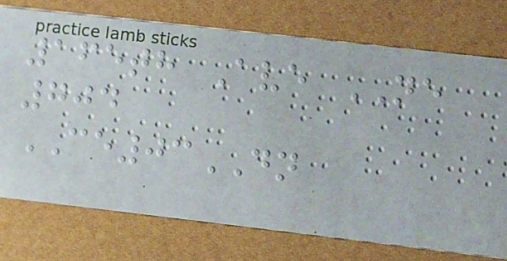165th Ave NE
704
CE03DN
